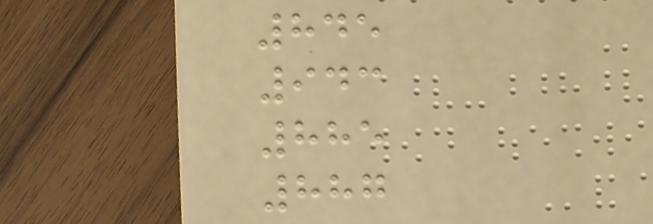845
943
885
887
